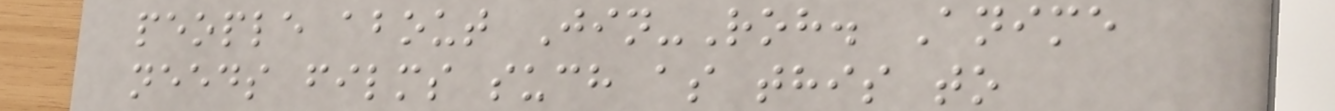people about Jin-Roh. Anime
needs films such as this to
